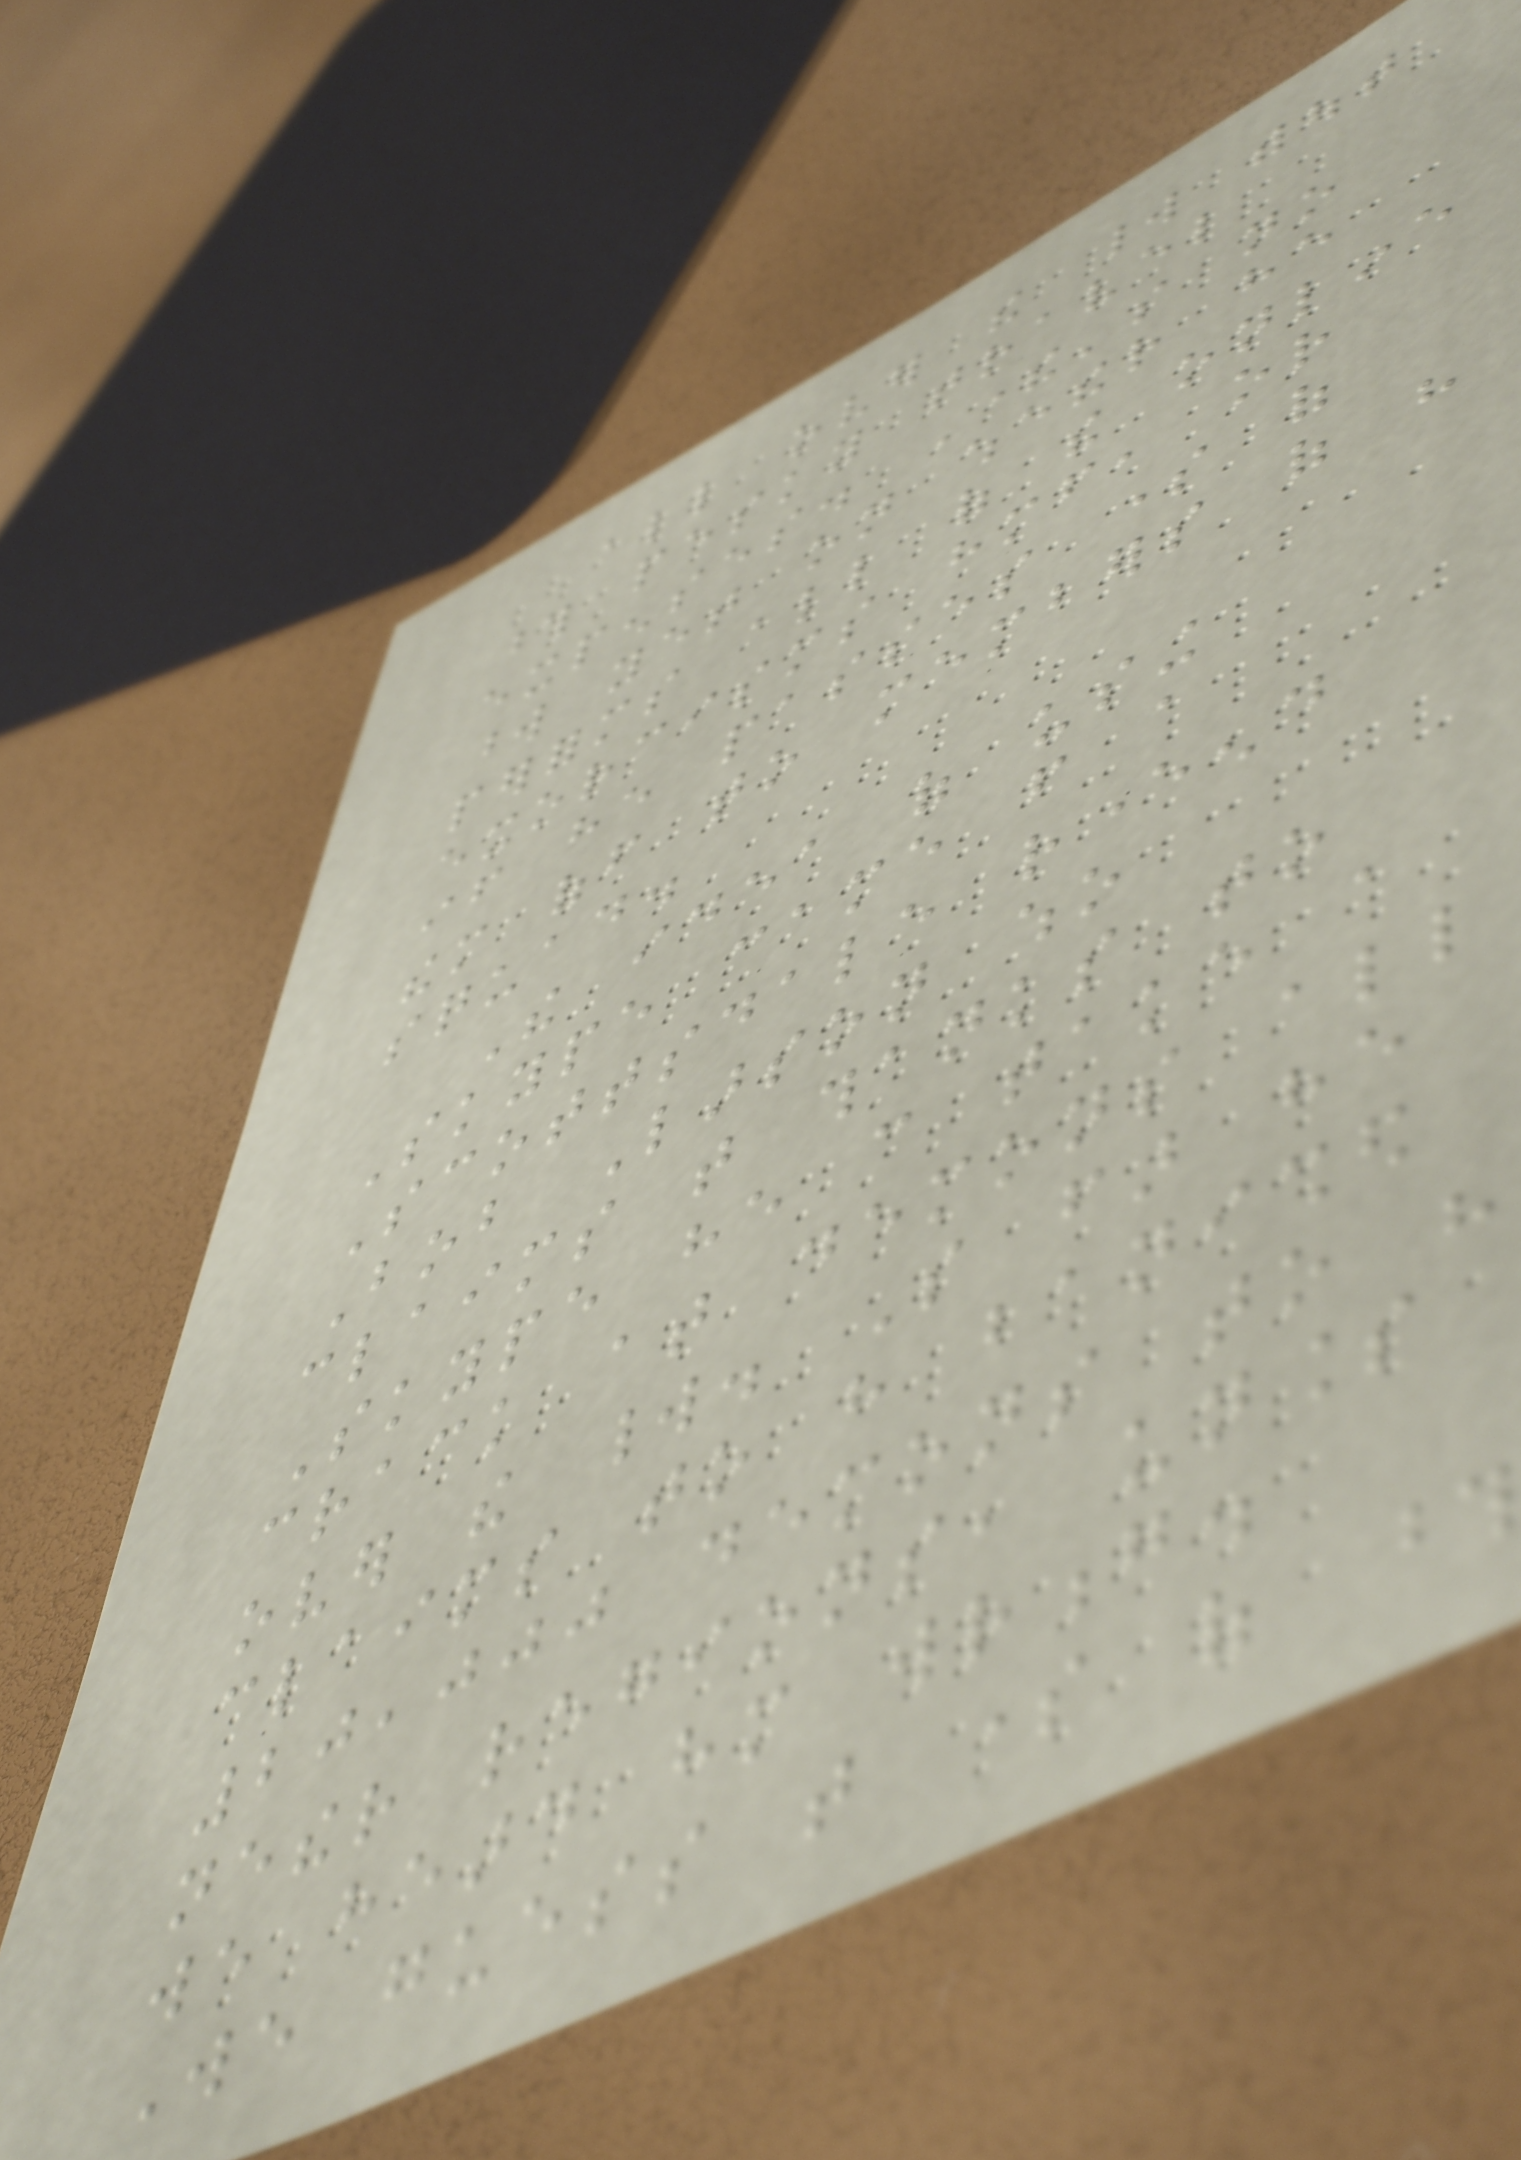all over the world without
those pesky travel
expenses. There's no
word yet on whether he
performs all of the online
exorcisms himself, or
if he passes some of
them off to members of his
squad.
The idea of using
Skype came from a
Scottsdale reverend
Bob Larson who
claims that thanks to
Skype he can take a
crack at demons all
over the world. So far he
claims to have banished
20,000 demons to his
nether regions, unless
we heard him wrong.
We guess that some of those
